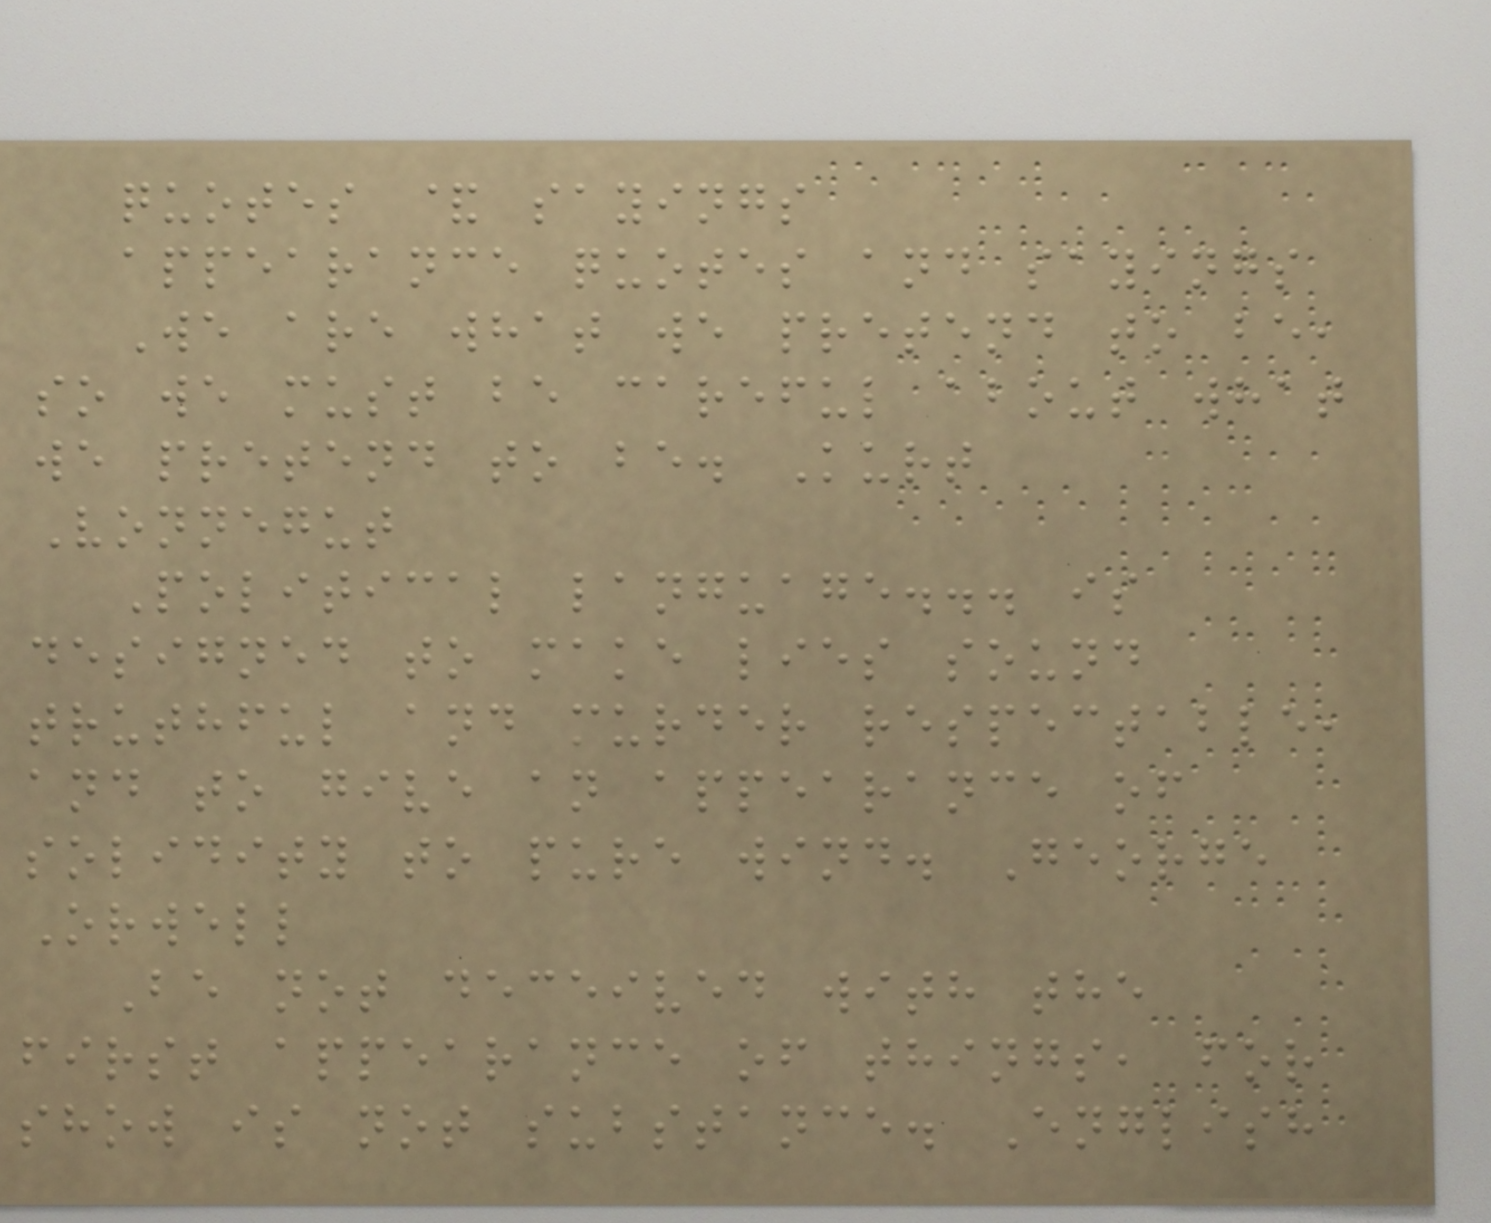quotes & sayings
appearance quotes and sayings
We are what we pretend to be,
so we must be careful about what
we pretend to be. Kurt
Vonnegut
Political language... is
designed to make lies sound
truthful and murder respectable,
and to give an appearance of
solidity to pure wind. George
Orwell
Be not deceived with the
first appearance of things, for
show is not substance. English
